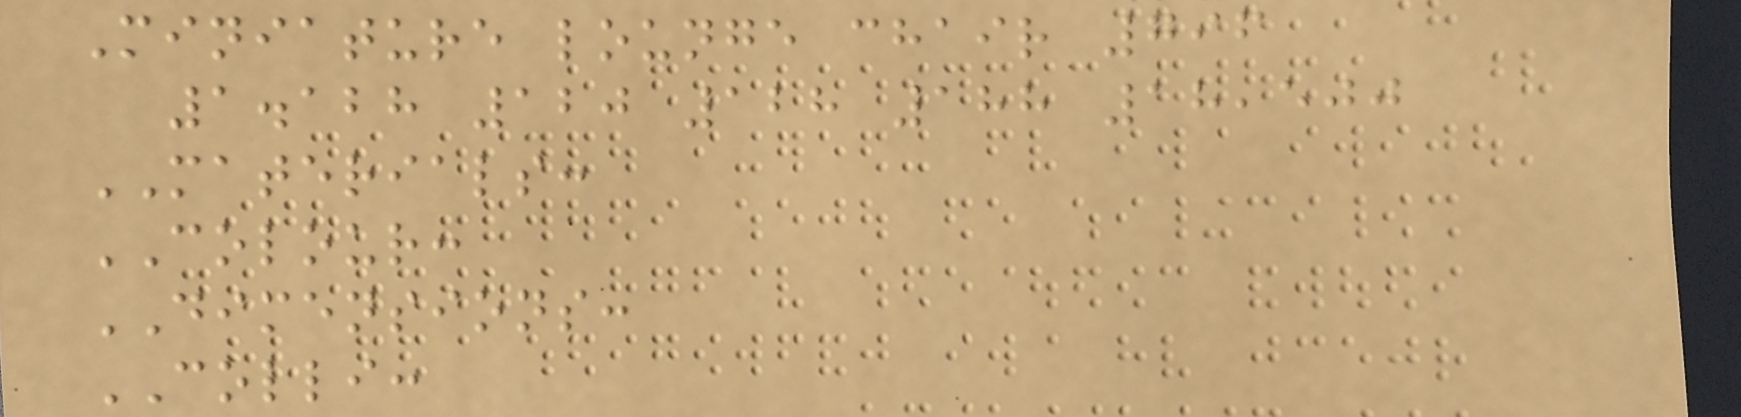Miniature lounge chair 796
1.128 120 128 188 18,500
MATERIALS:
COLOUR:
DIMENSIONS:
COLLI:
